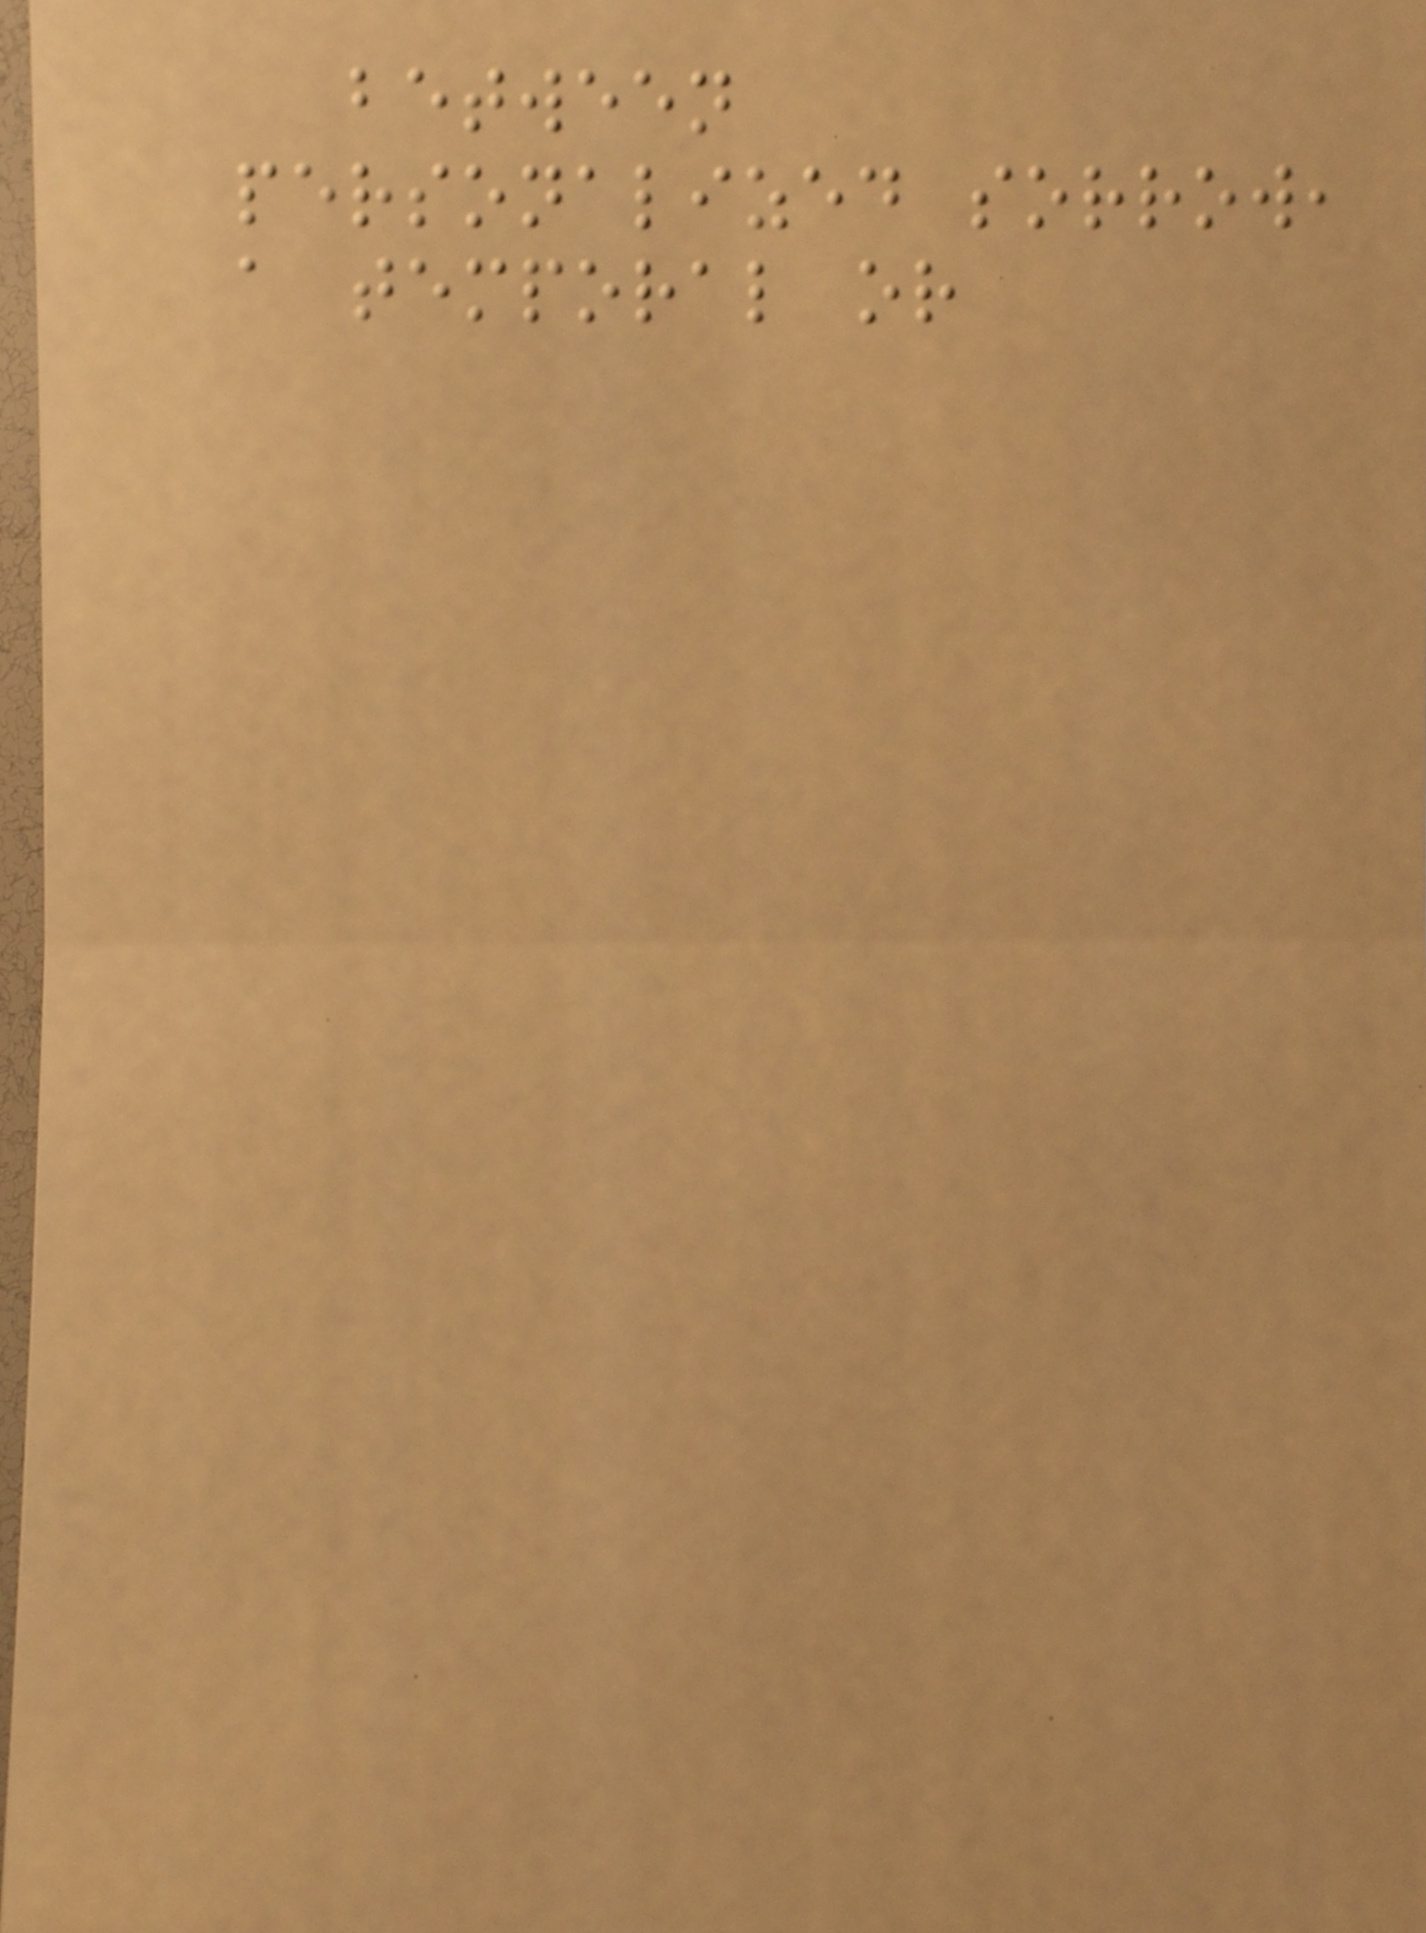between
personalized sorrow,
a temporal or
